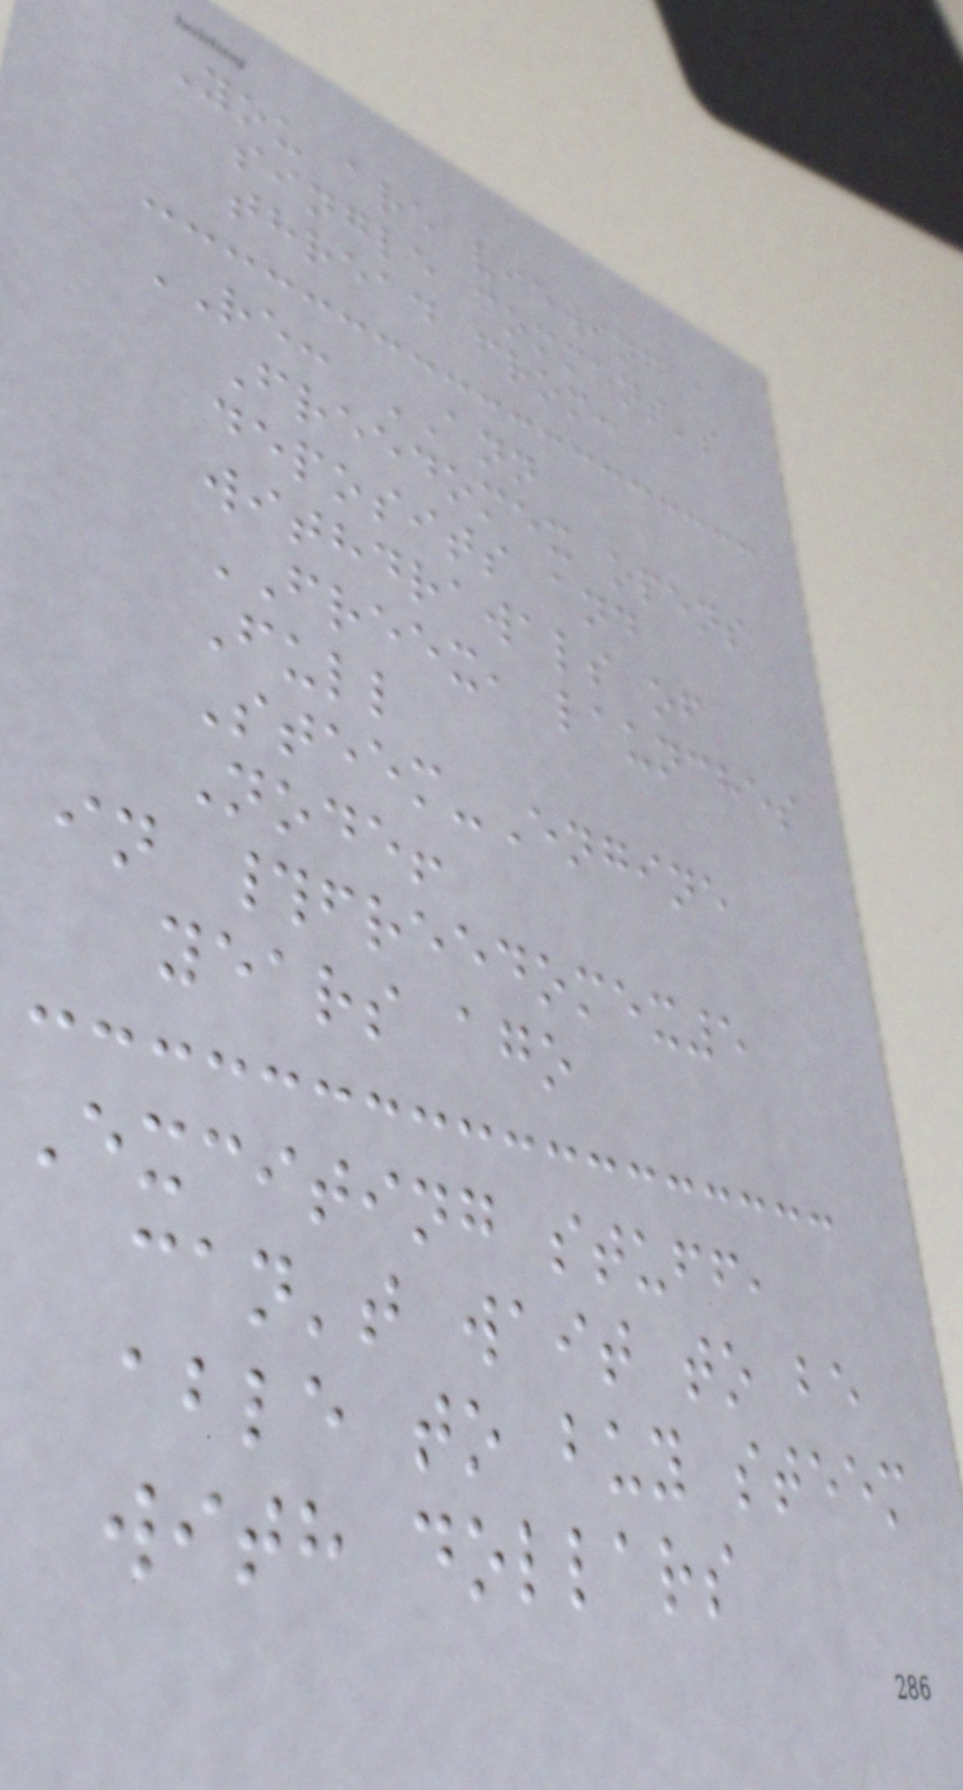You are viewing a
single comment's
thread from:
RE: ANN
Freedomex opens
deposits and
withdrawals of
FREEX, launches
Full
Steem-Engine
Node!
in #freedomex5
years ago
Exciting stuff,
can't wait to be
able to buy steem
with dollars
